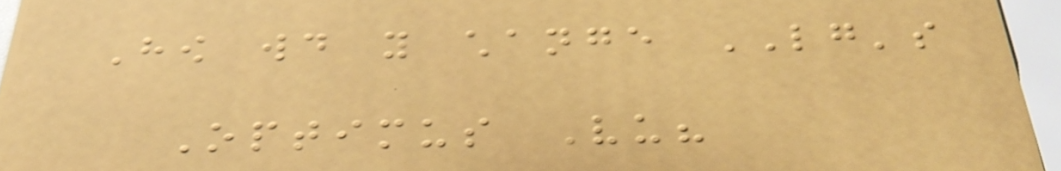How would you change LG's
Optimus Vu?
